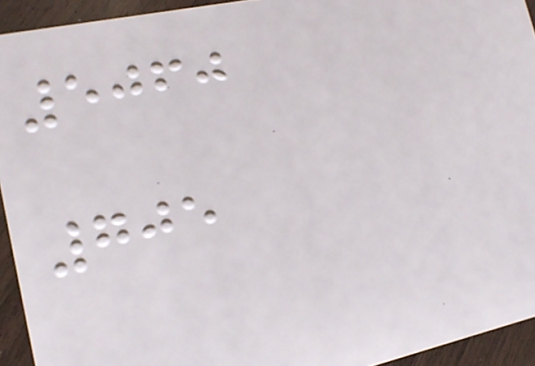5060
705
